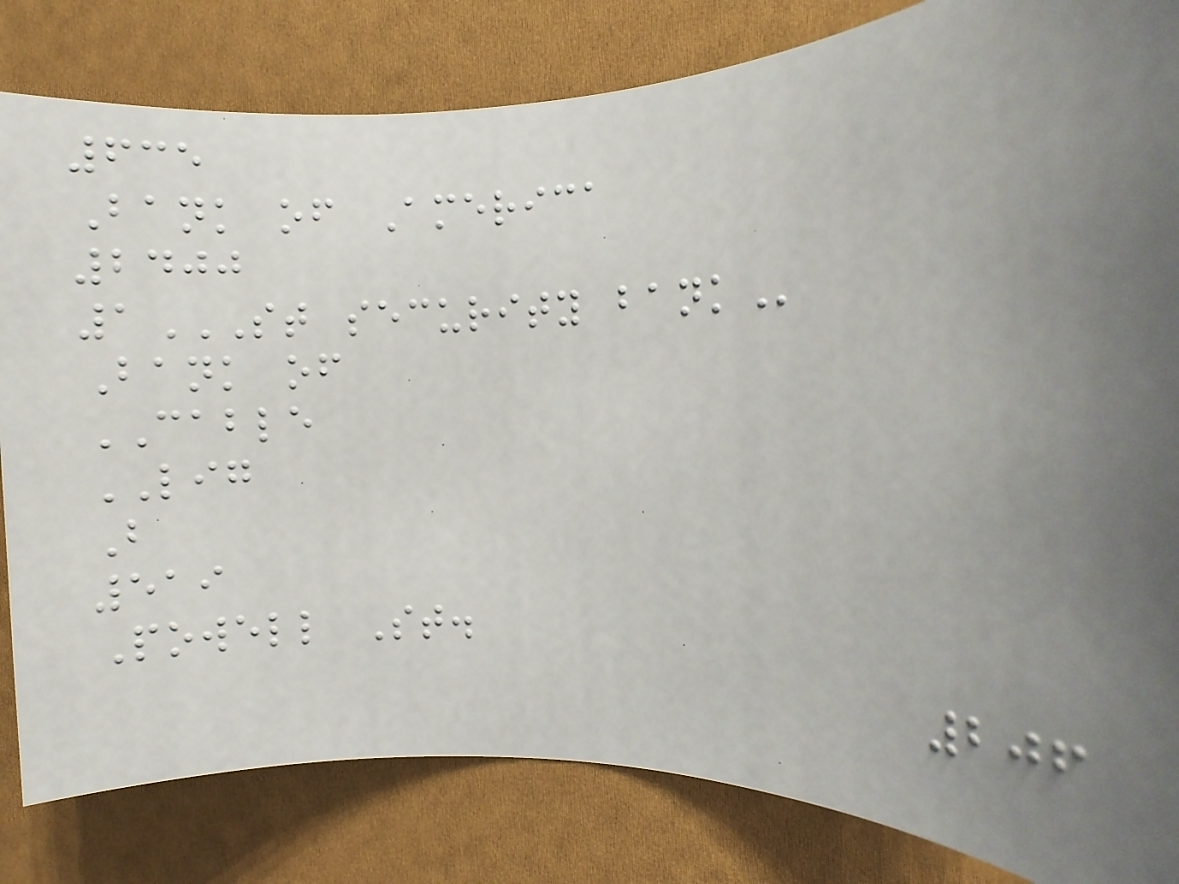635
Bank of America
2400
1ST SECURITY BANK
Bank of
CABLE
LIG
B
519
Powell St.
206
